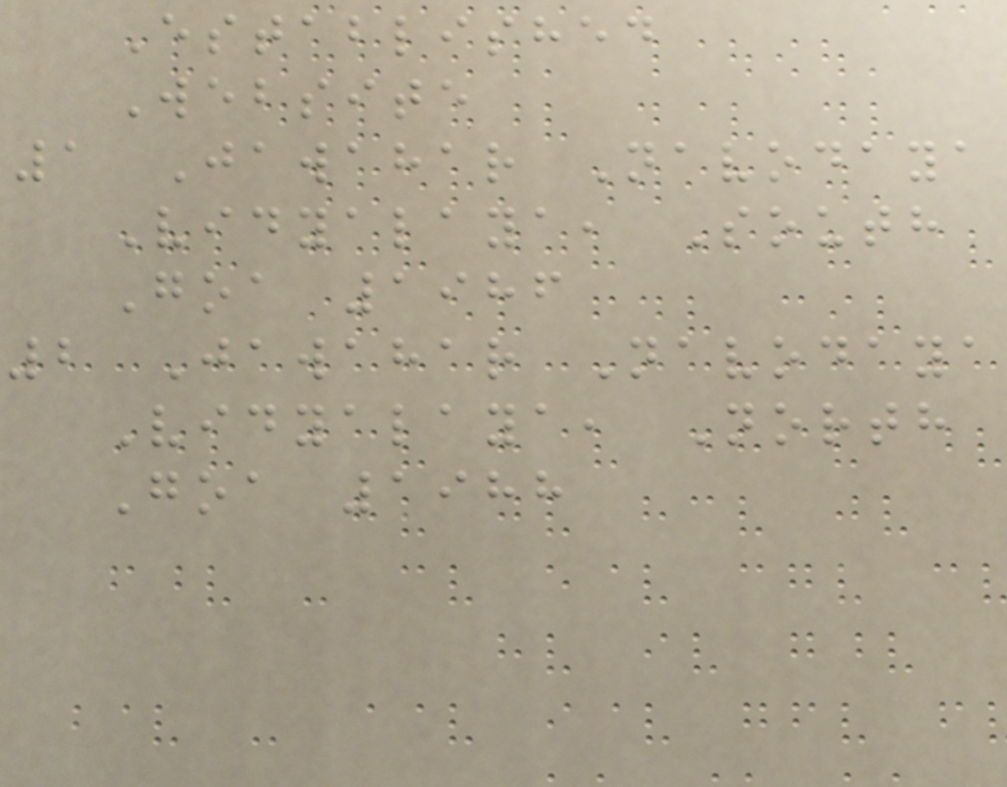Established
Website
1 Jawahar Navodaya
Vidyalaya, South
Goa 1986
2 Jawahar Navodaya
Vidyalaya, North
Goa 1988
